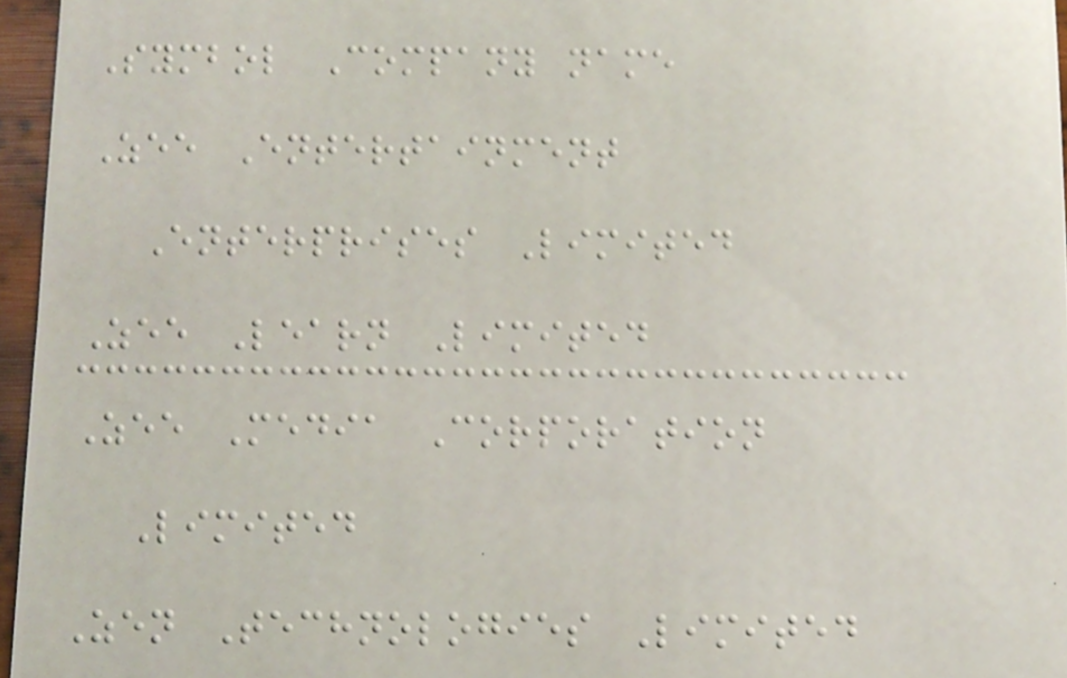Symbol Company name
Zee Entertainment
Enterprises Limited
Zee Learn Limited
Zee Media Corporation
Limited
Zen Technologies Limited
